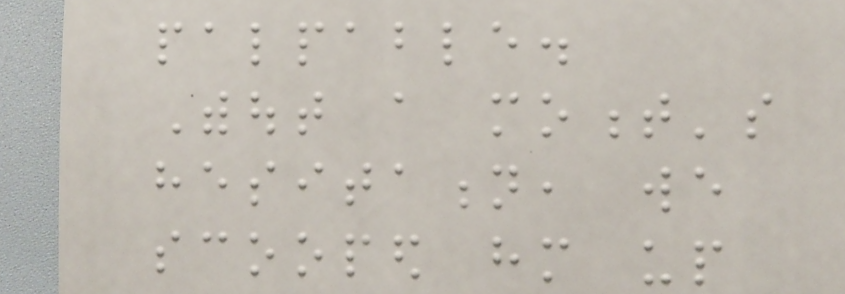palpable.
Without a moment's
hesitation, we
scooped him up
